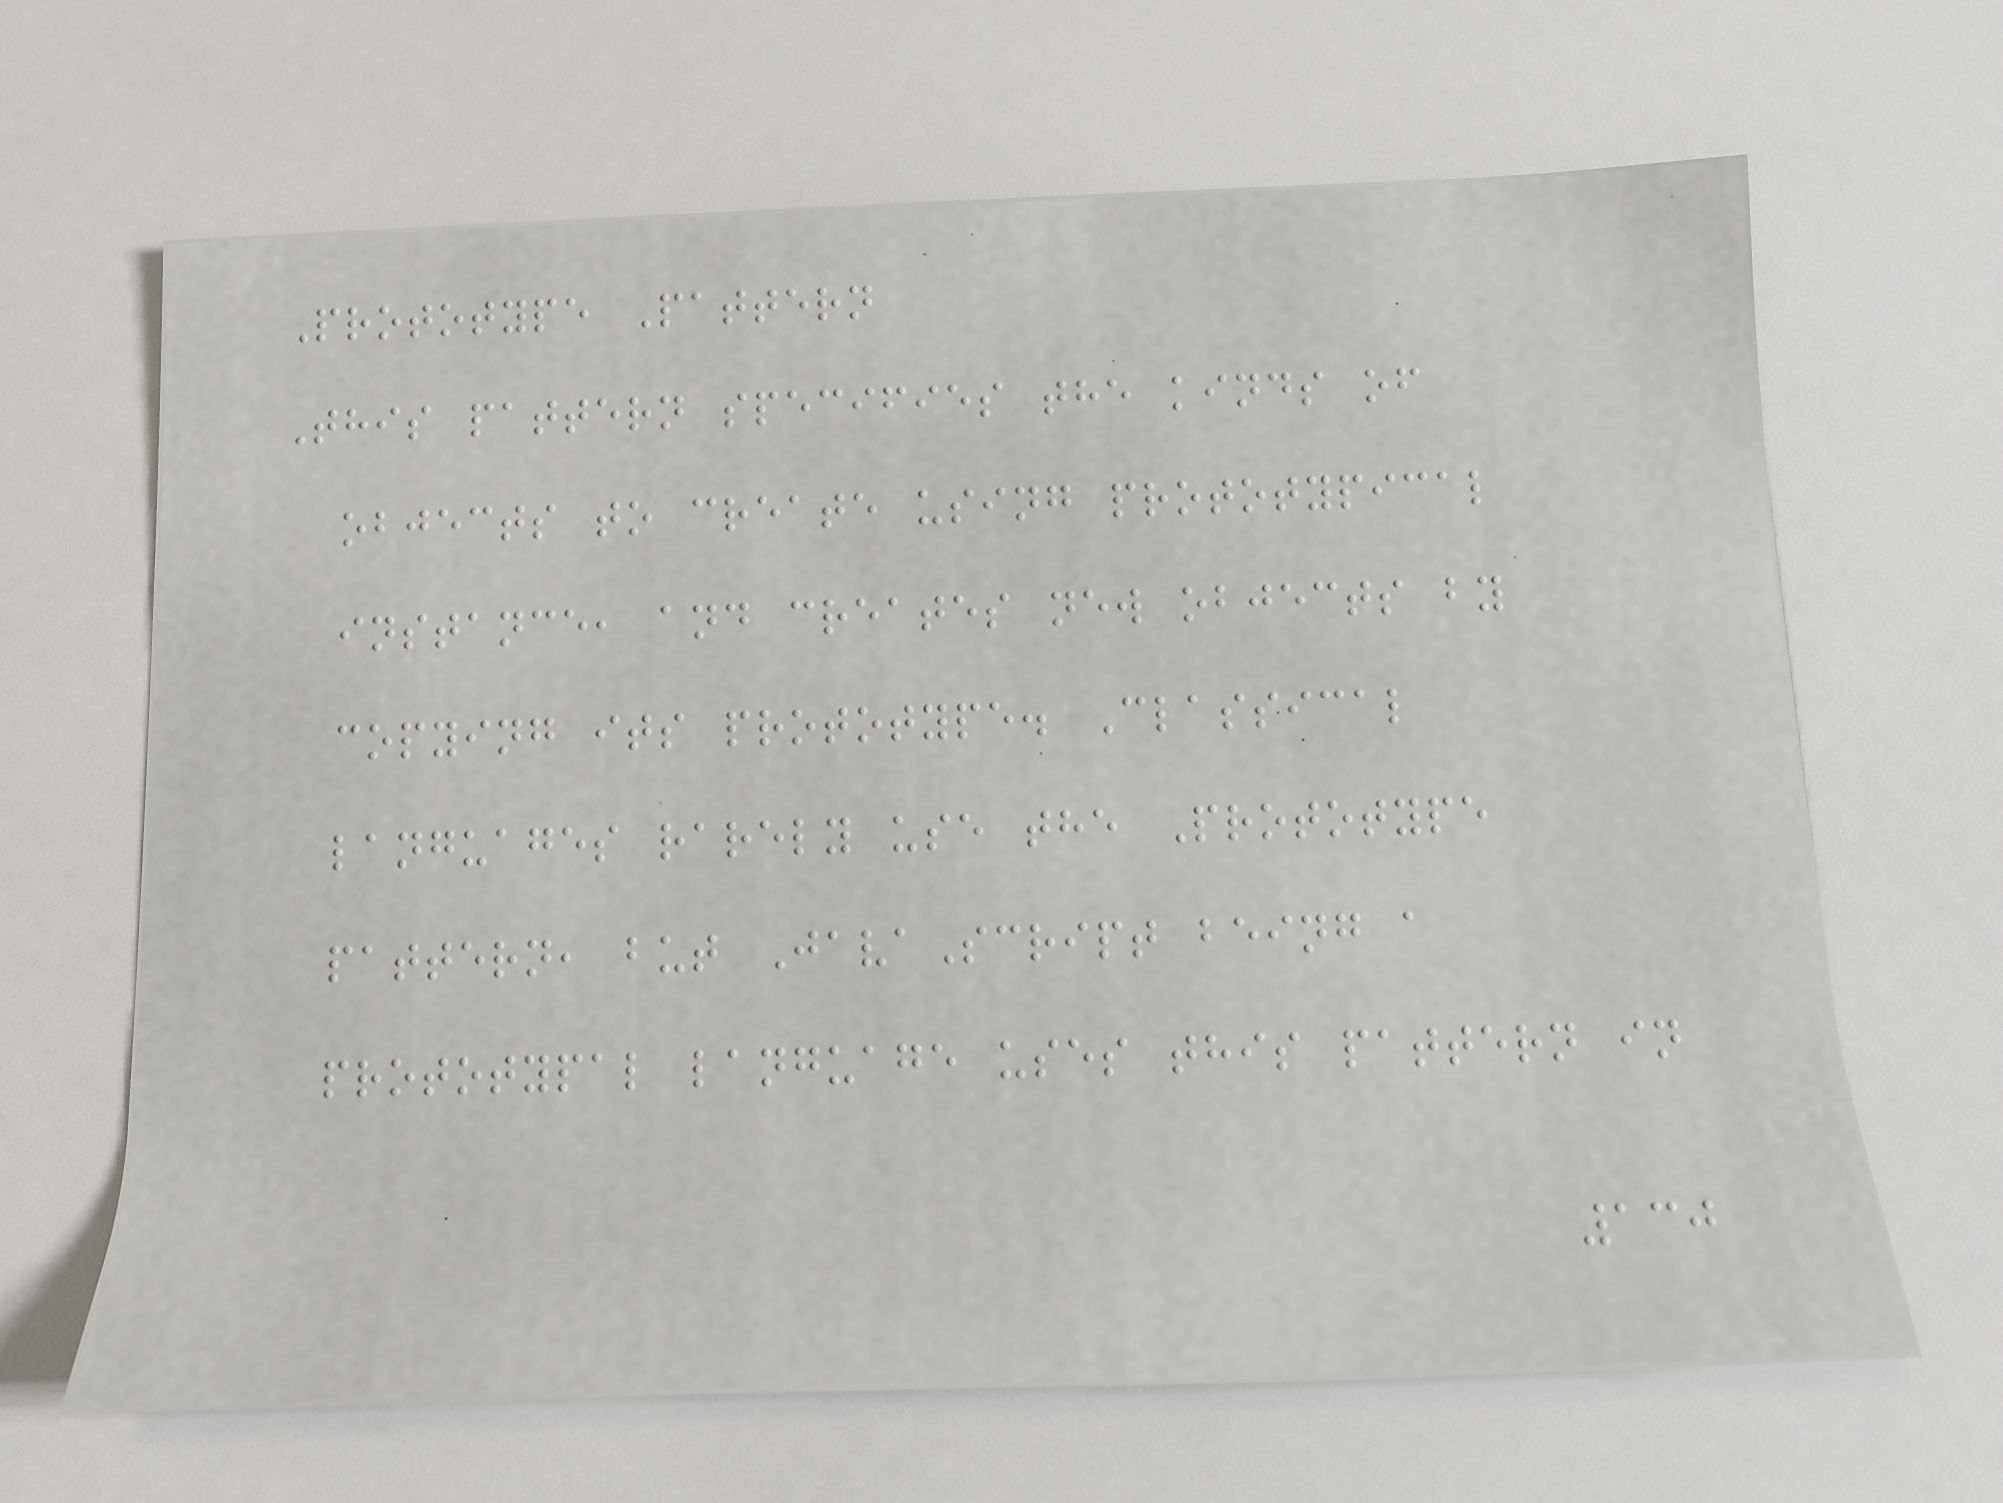Prototype Pattern
This pattern specifies the kinds of
objects to create using prototypical
instance, and creates new objects by
copying its prototype. Classical
languages rarely use the Prototype
pattern, but JavaScript being a
prototypal language uses this pattern in
130
